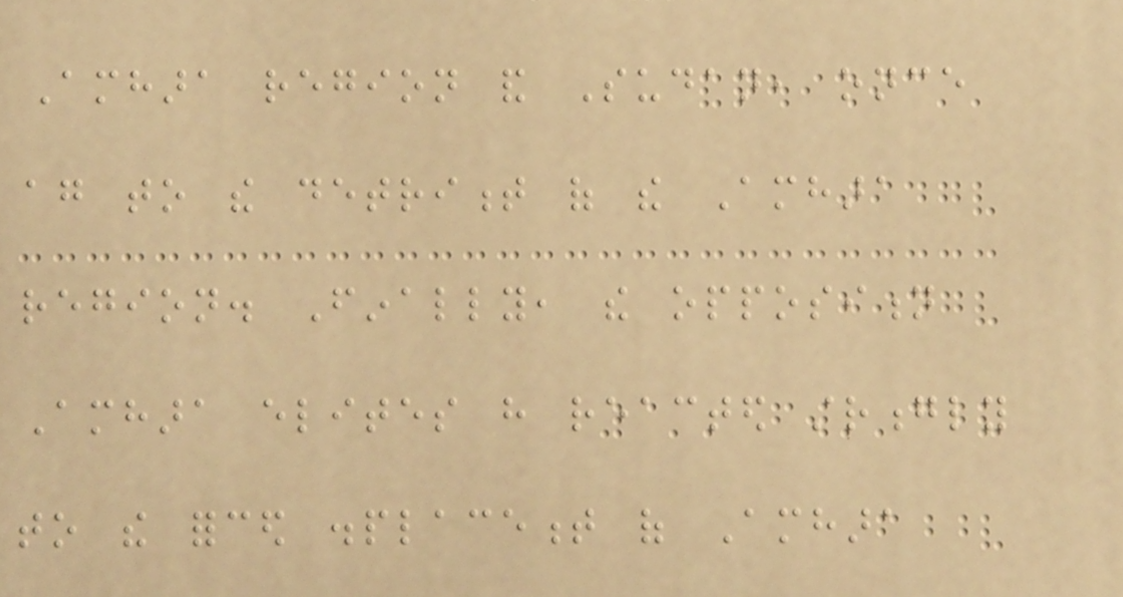Amhara region and Sudan, once
again to the detriment of the Amhara
region. Finally, the opposition
Amhara elites have reacted strongly
to the forced displacement of Amhara
